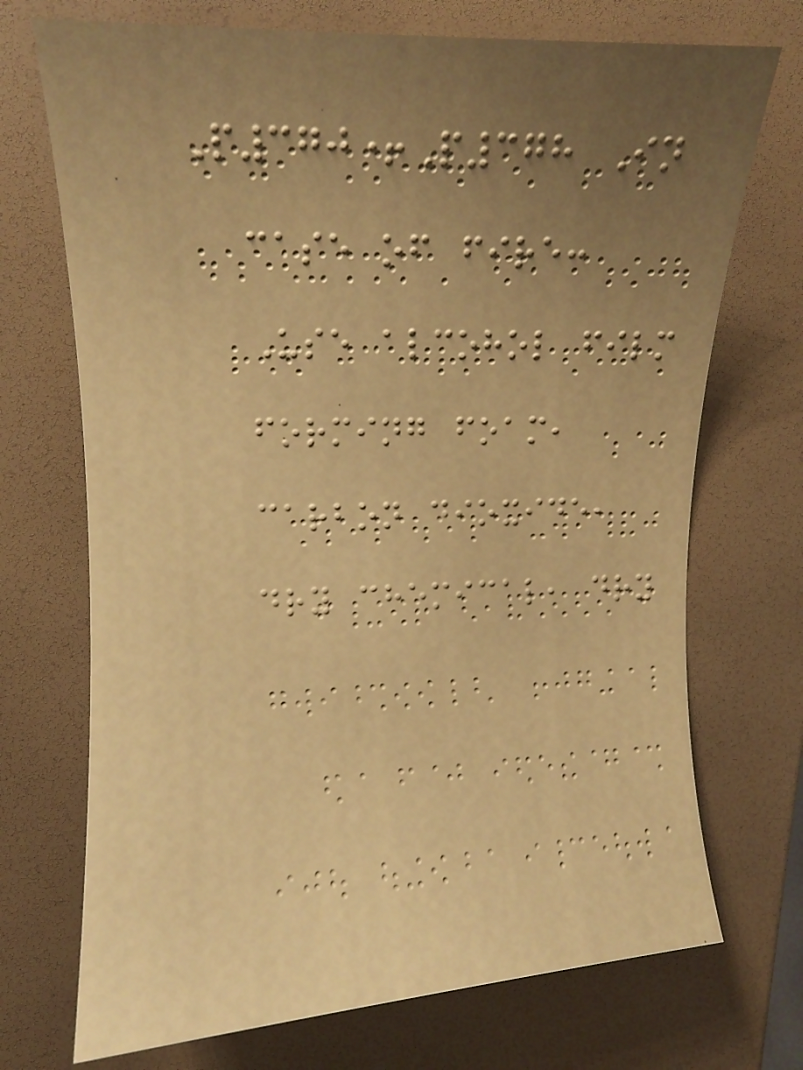P370+P378 In
case of fire:
Use alcohol film
forming foam,
carbon dioxide,
dry chemical, dry
